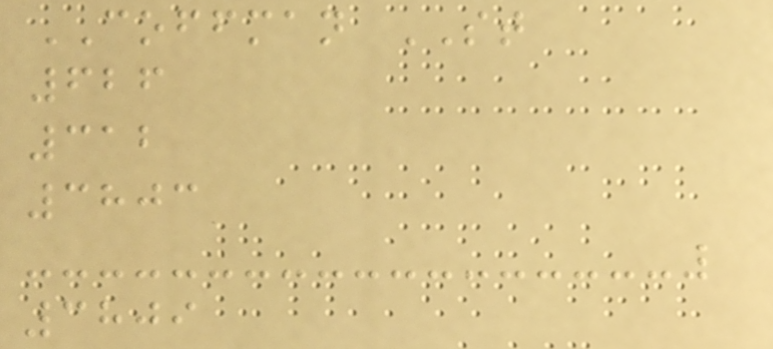COFFMAN ST
626
312
3803
3809
